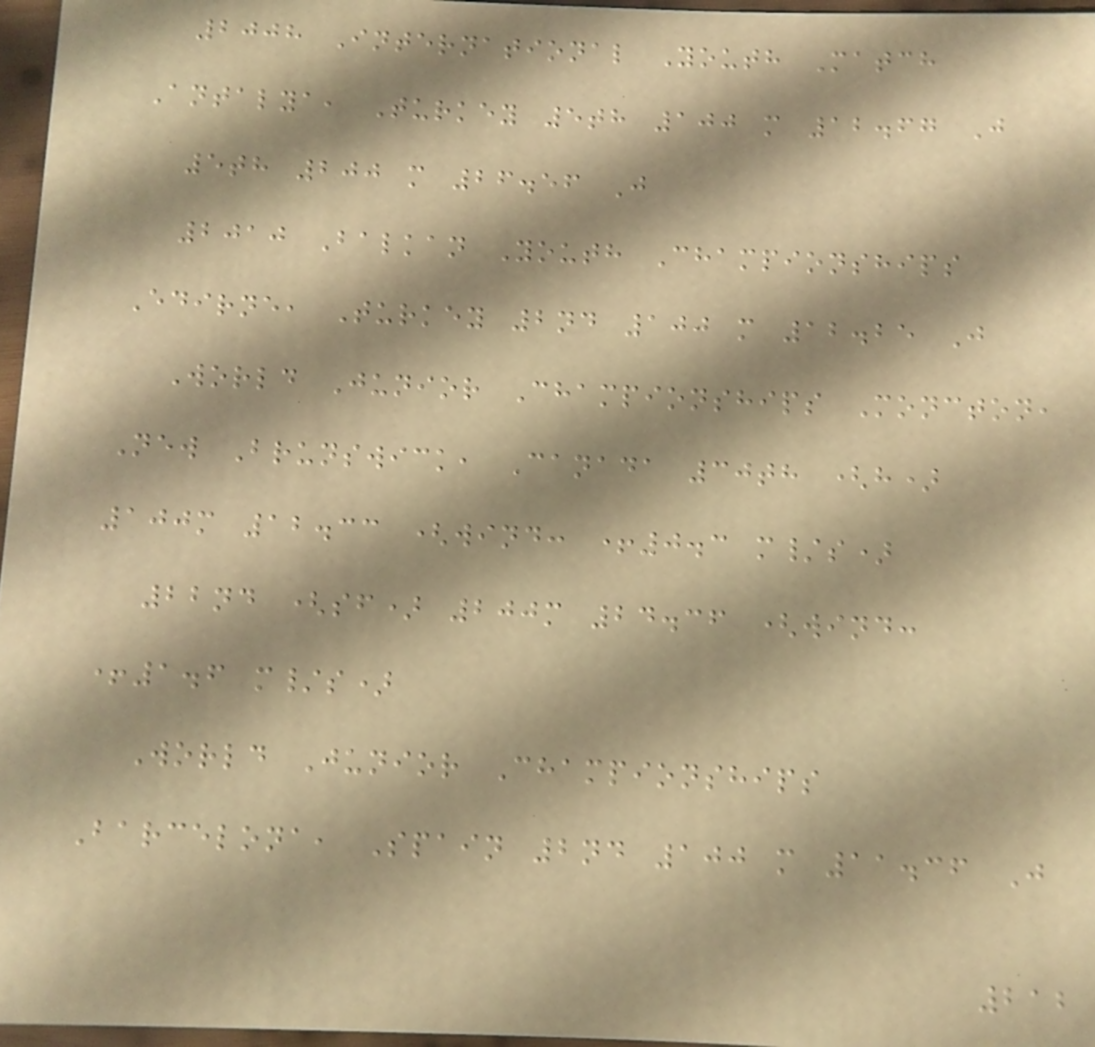2008 International Youth Match
Antalya, Turkey 5th 100 m 12.67 J
5th 200 m 26.56 J
2010 Balkan Youth Championships
Edirne, Turkey 2nd 100 m 12.25 J
World Junior Championships Moncton,
New Brunswick, Canada 30th (h)
100m 12.33 (wind: +0.3 m/s)
22nd (sf) 200m 24.36 (wind:
+1.6 m/s)
World Junior Championships
Barcelona, Spain 2nd 100 m 11.36 J
212
